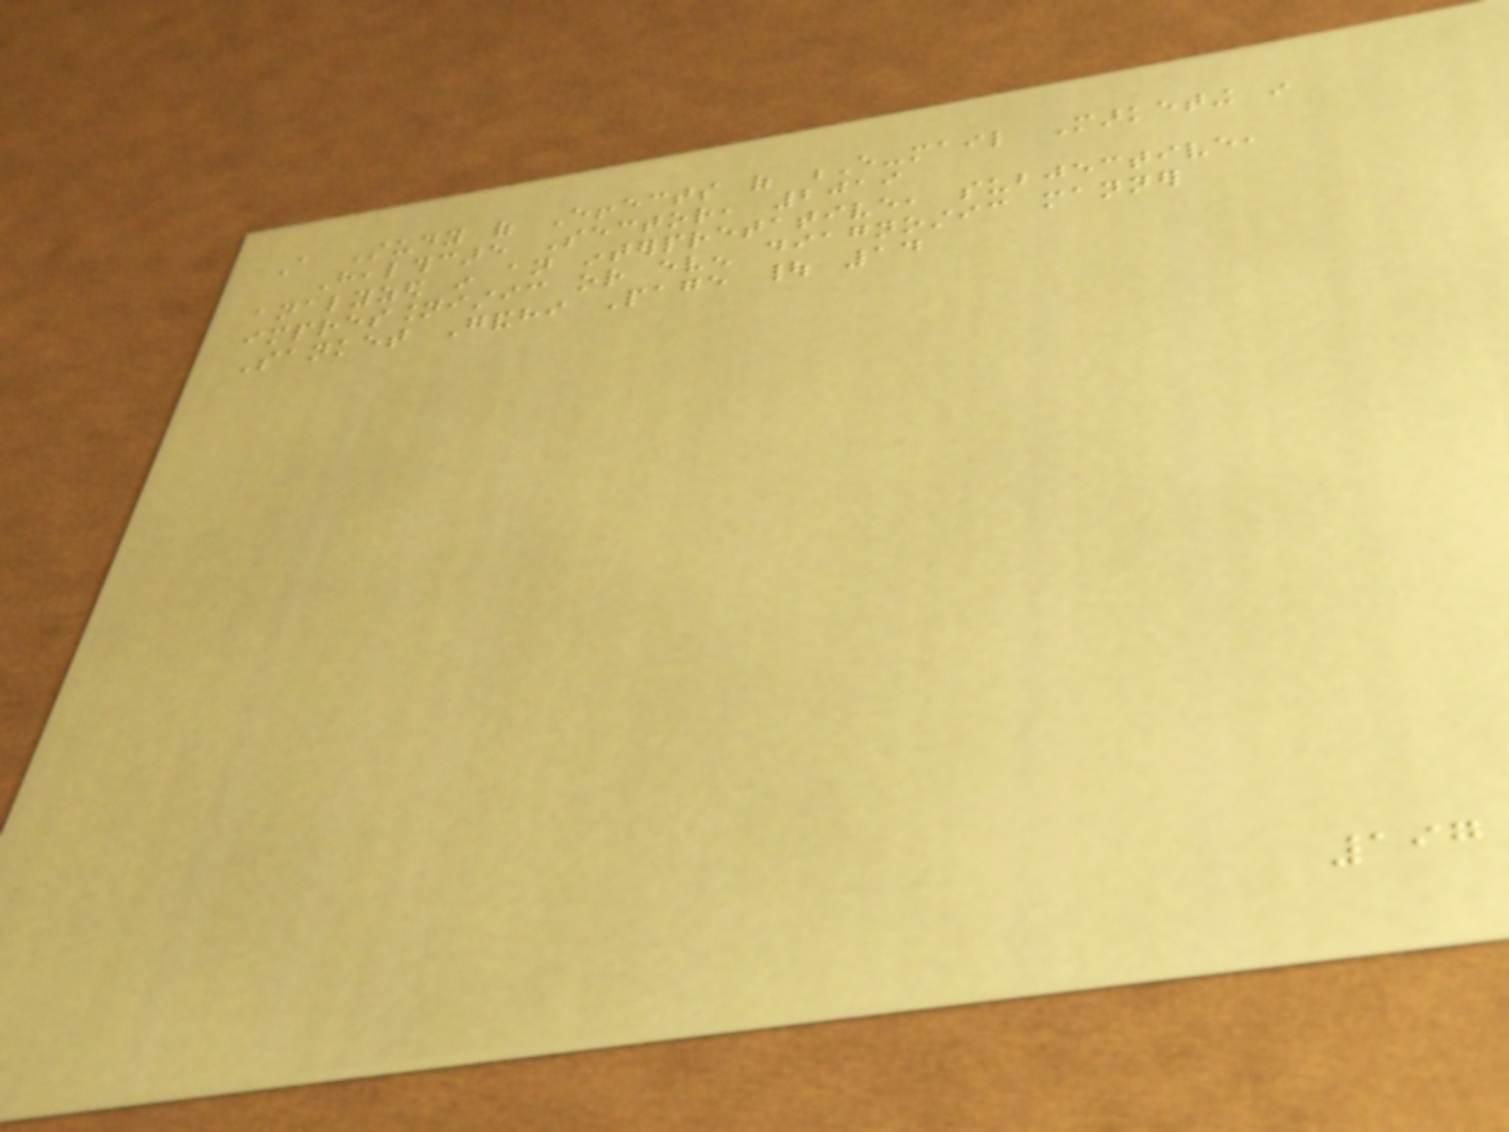A Study of Effects of E-mail Marketing in
Healthcare Sector, 2019
analyzed in an interpretative, subjective,
impressionistic or even diagnostic manner
Sanket Gandhi Page | 14
197
